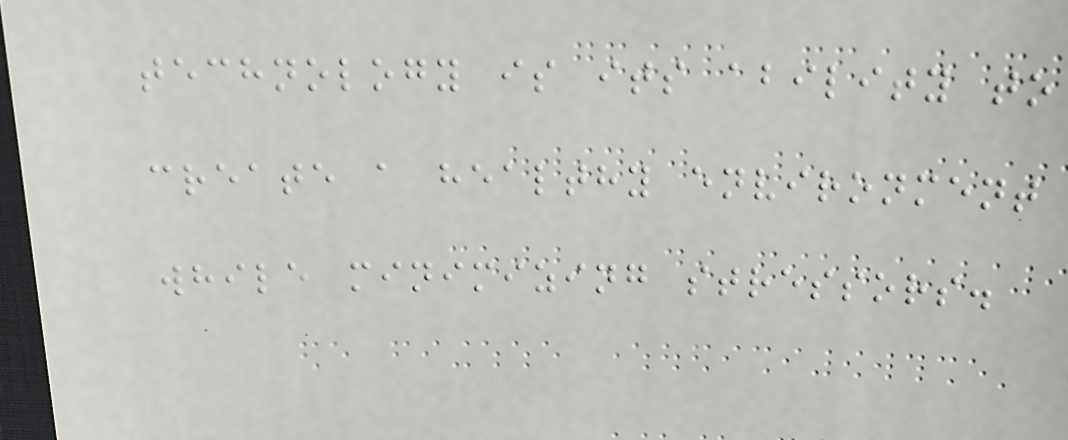technology is its ability to
create a healthy environment
while minimizing stressors.
